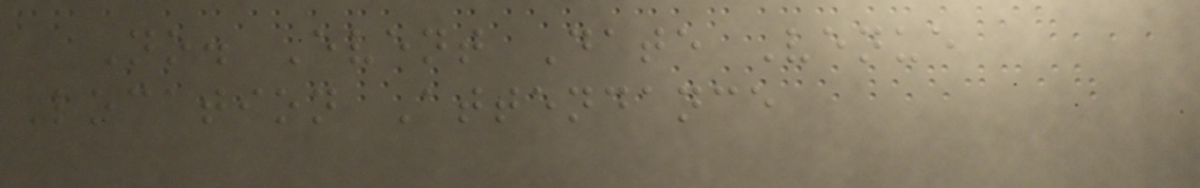No. Event Date Venue
Location Attendance
